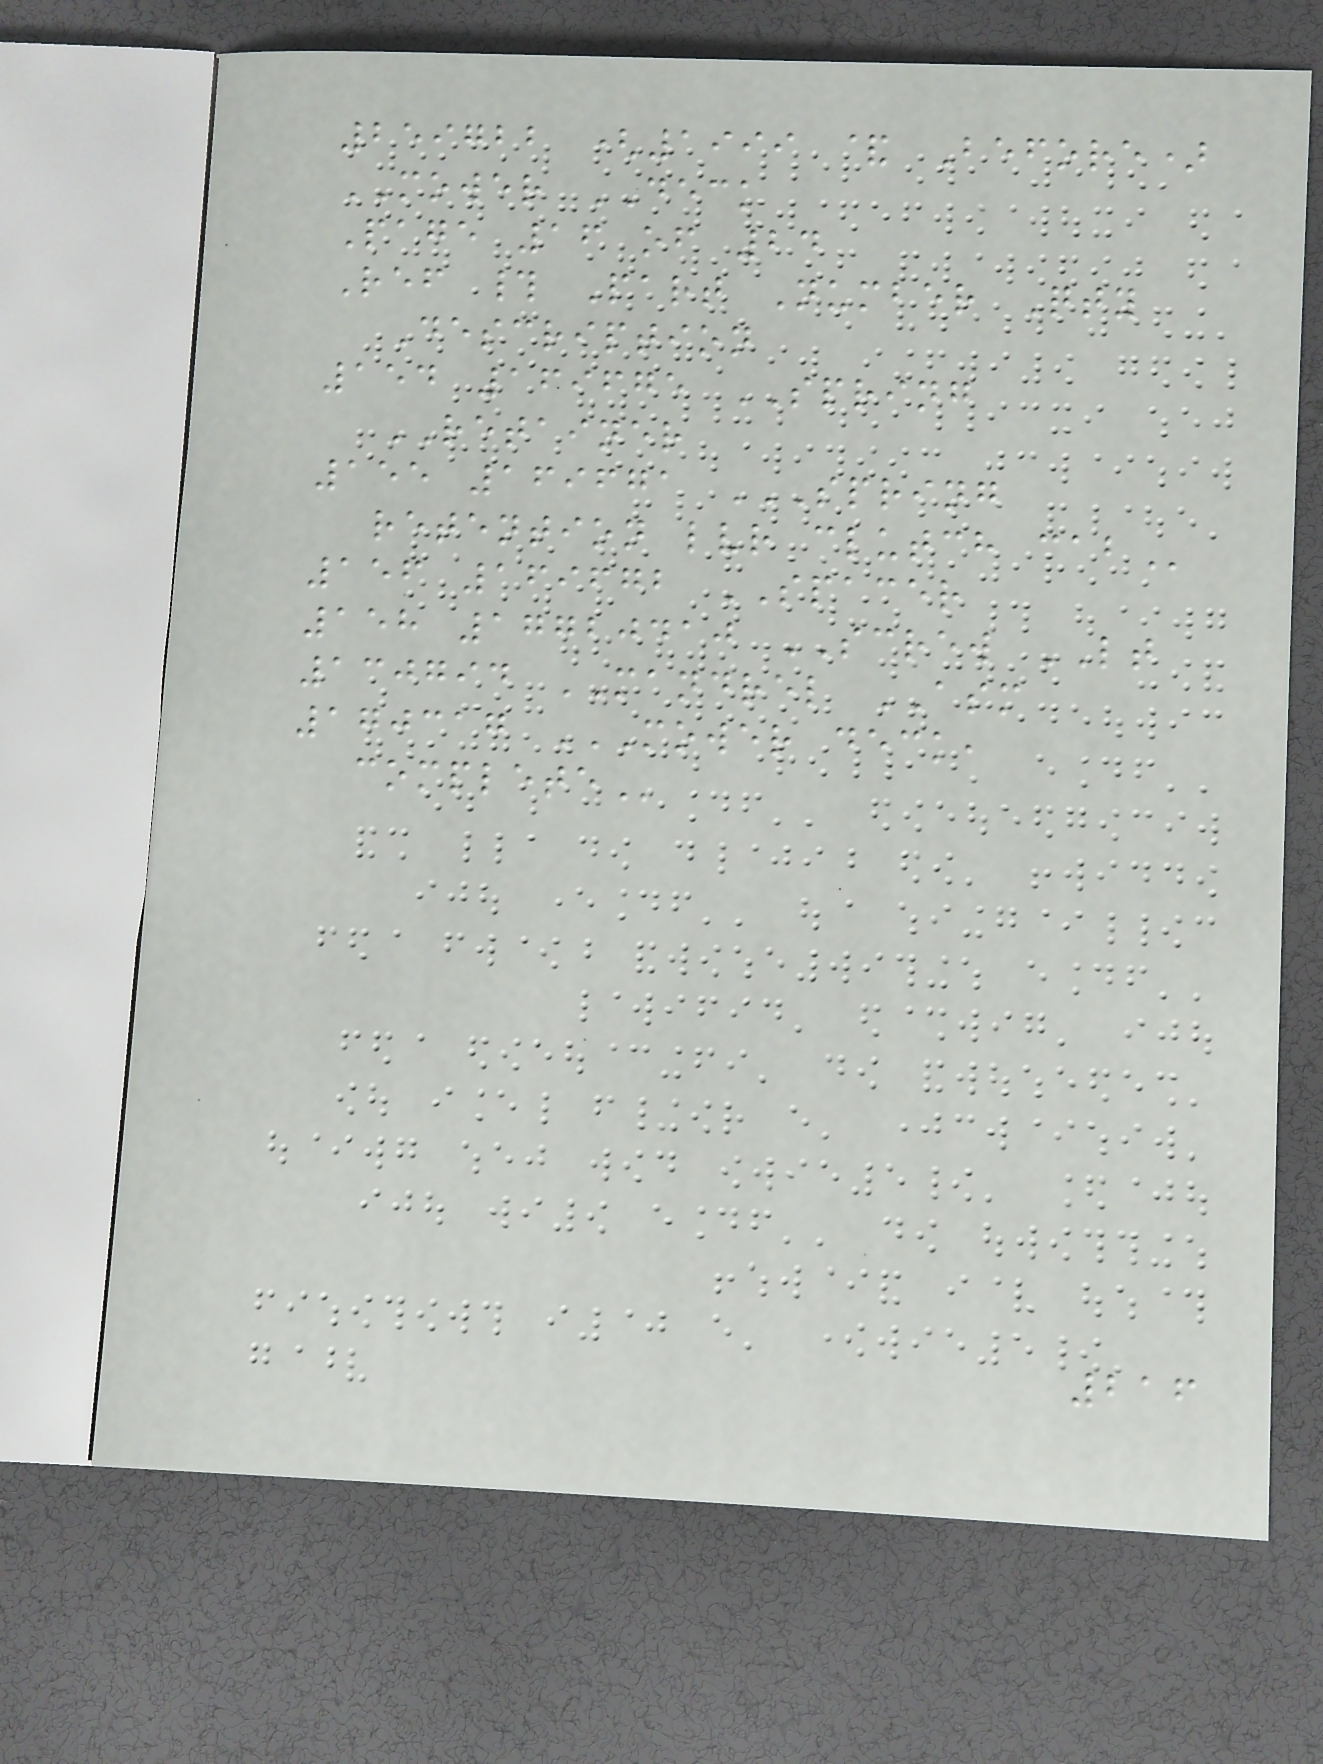259722 (1999 & Before)
MOWER DECK
Page 16 of 24
Ref # Part Number Qty
Description
154 169675 SPRING
RETAINER
155 169671 SPRING
RETENTION LVR CLUTCH CAB
156 169672 SPACER
158 17720410 SCREW LT
130794 MANDREL ASM
170317 MOWER DECK,
COMPLETE
216
